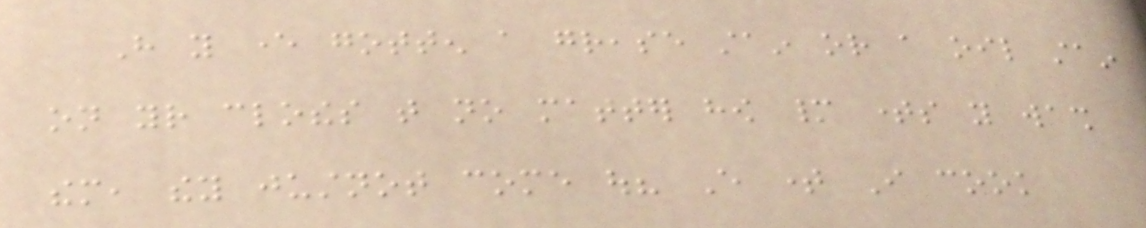Have you ever gotten a grease stain or a oil stain
on your clothes that no matter how many times you wash
them, they justnot come out? Every time I cook
